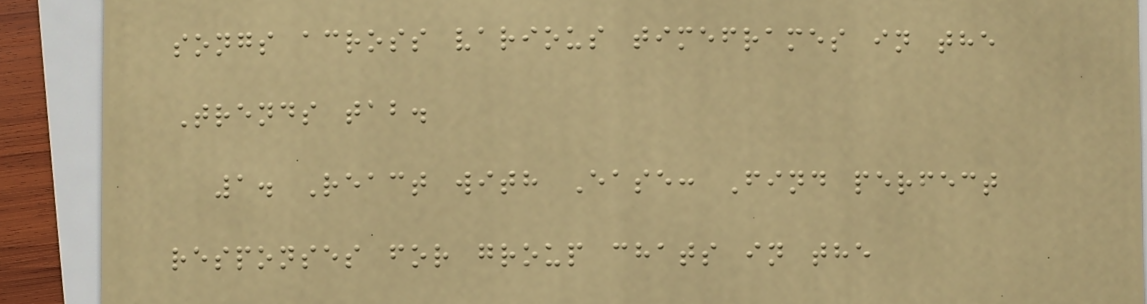songs across various timeframes in the
Trends tab.
1. React with Ease: Find perfect
responses for group chats in the
